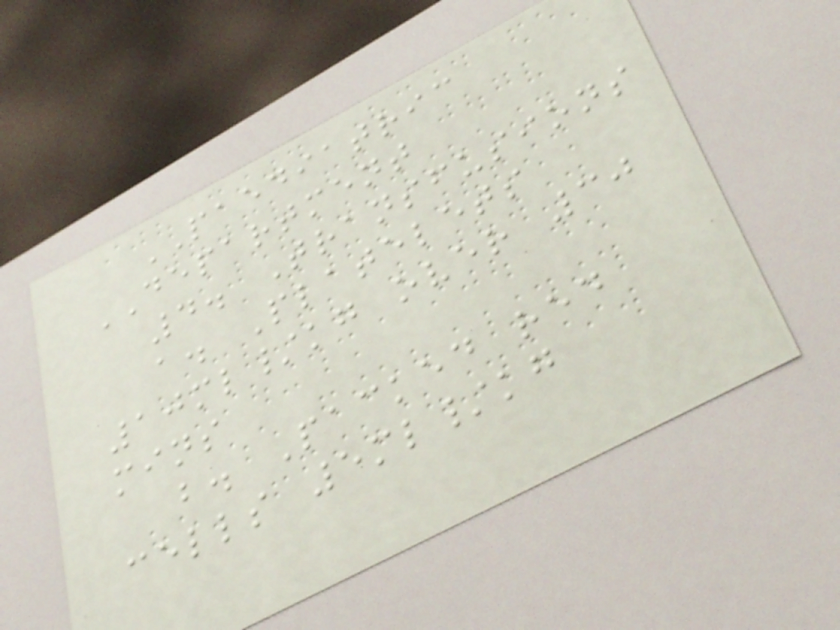PAEDIATRIC
DEPARTMENT
4. Transfusions
a. Platelets
10ml/kg over 30
mins
b. Packed red
cells 5ml/kg
